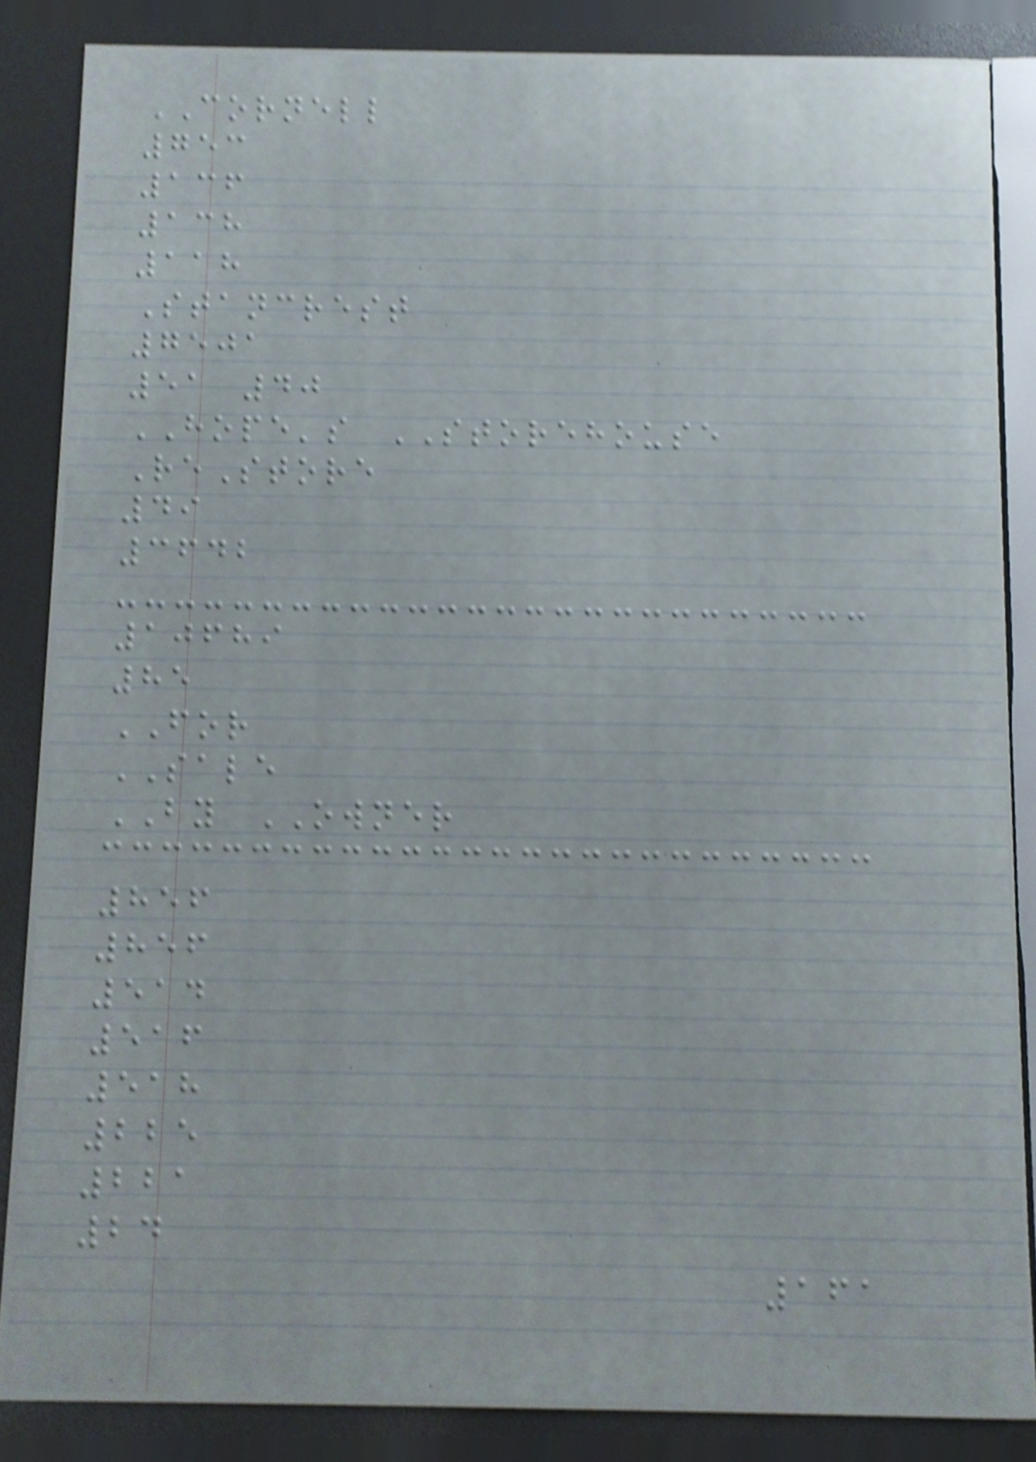CORNELL
753
136
138
118
Stancrest
7501
51 40
HOPE's STOREHOUSE
ReStore
49
3642
10689
85
FOR
SALE
BY OWNER
856
856
514
516
518
225
221
24
161
